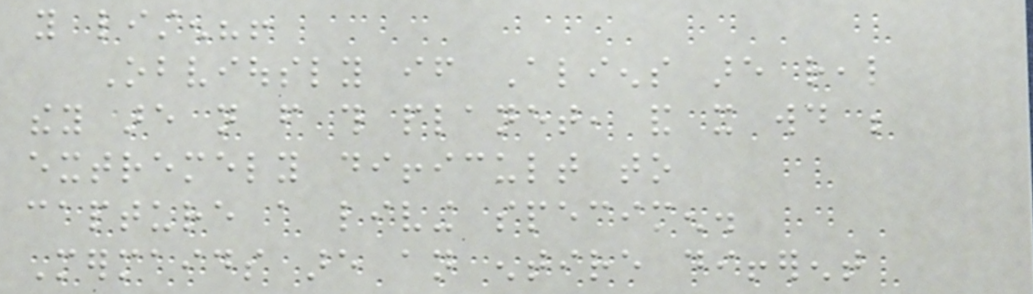you listen?!
Obviously if Aliens are real
they are not from this planet, and it would be
extremely difficult to
capture a living specimen.
Mermaids are an entire different
